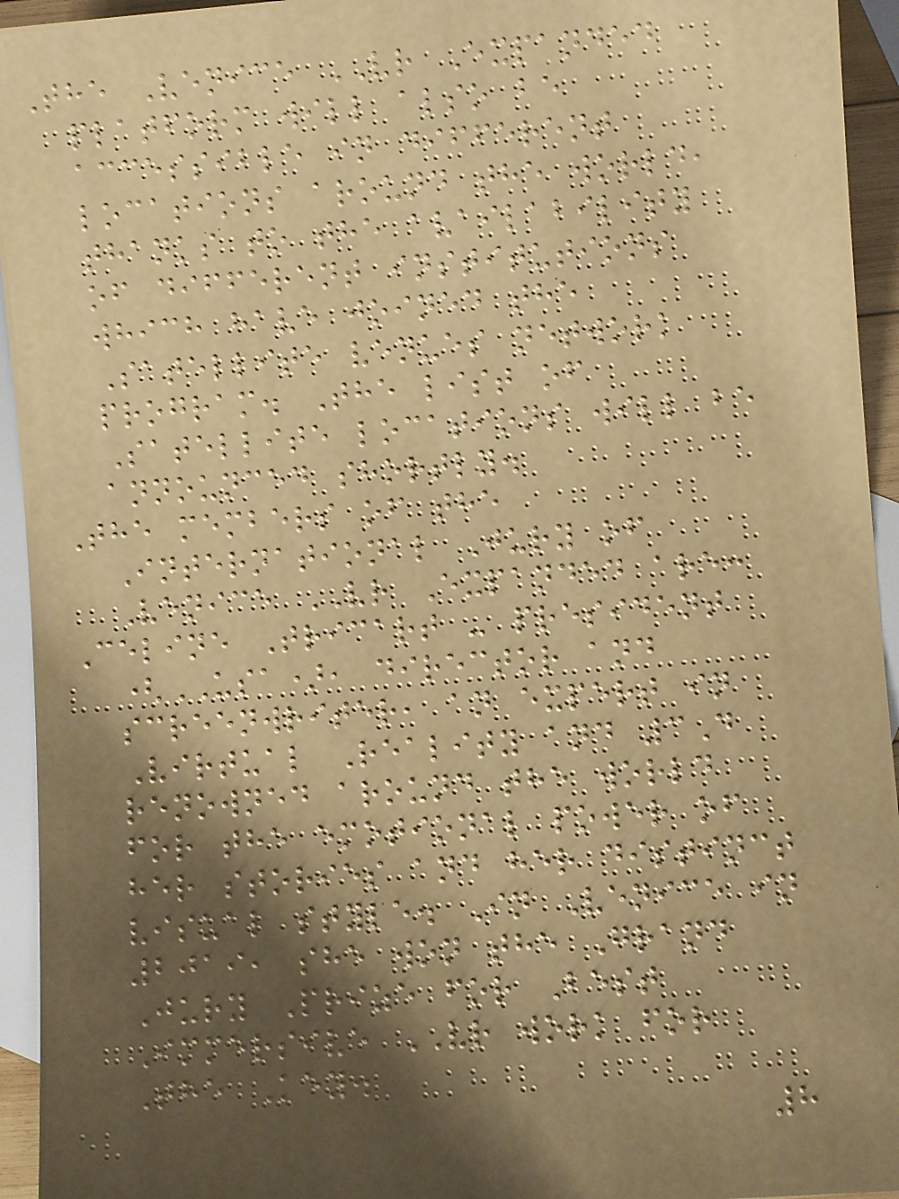The Venice VR Expanded
platform will also be
accessible in different
locations around the world,
thanks to the availability
of different institutions
which have joined the
Satellite venues network
program. The list of
Satellite locations will be
announced shortly.
The members of the
International Jury of
Venice VR Expanded are:
Celine Tricart - president
(USA), director and
screenwriter, an expert in
Virtual Reality and 3D
renowned around the world
for the emotional power of
her stories and her distinct
visual style. In Venice in
2019, she won the Grand
Jury Prize for Best
Immersive VR work for
The Key.
8
